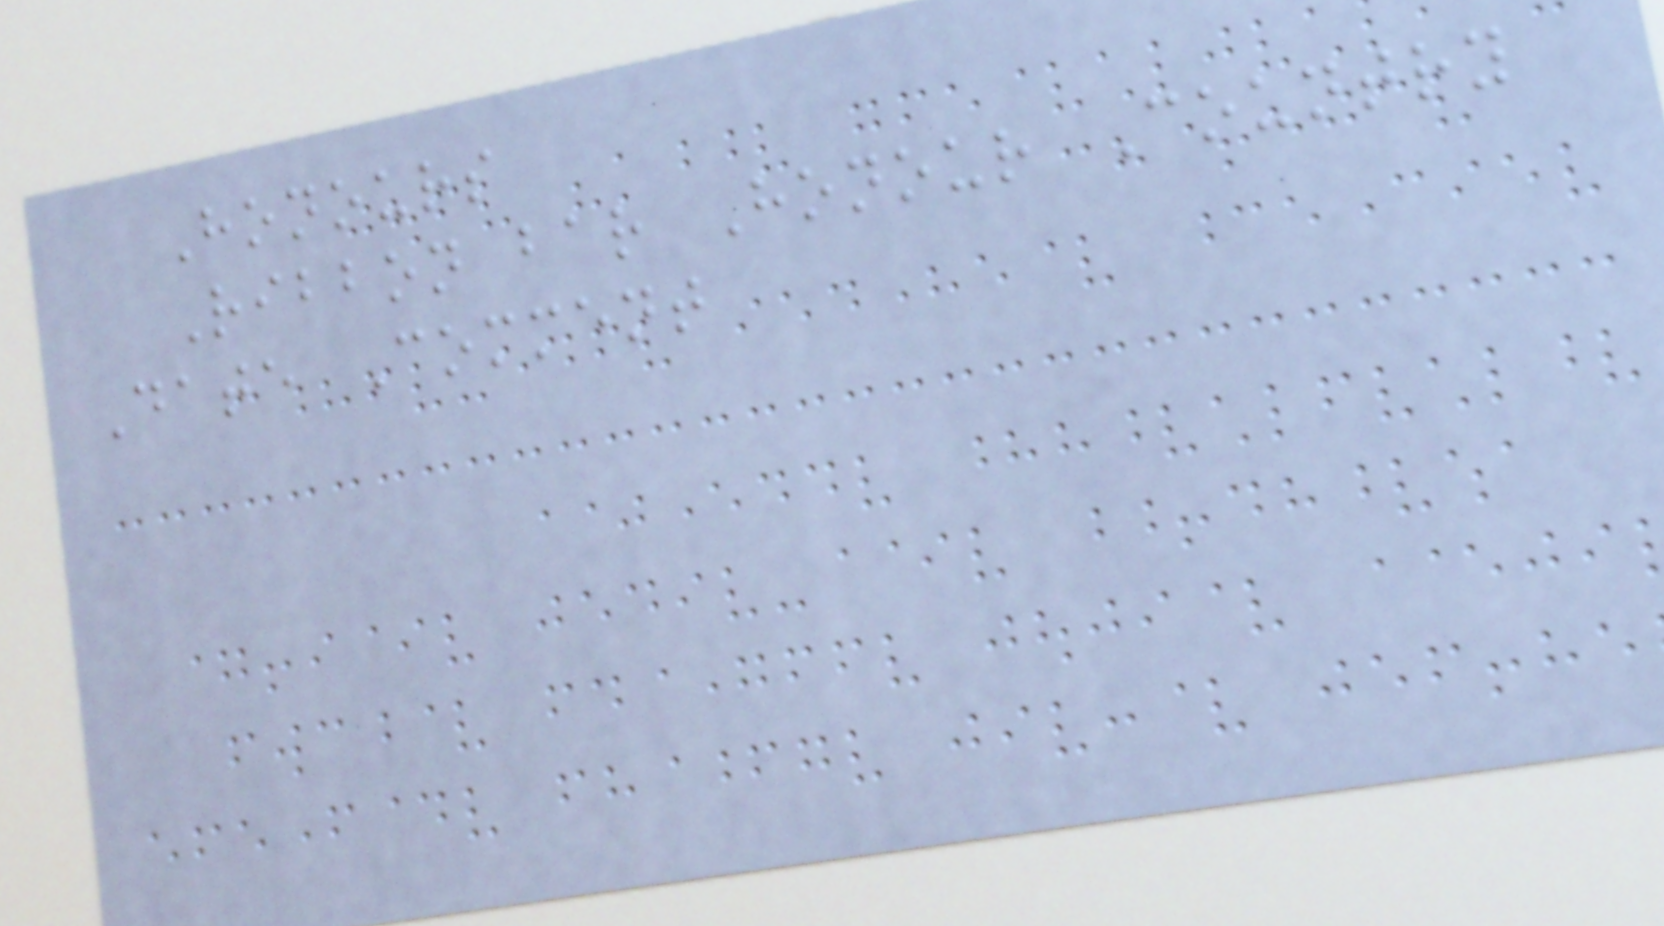Honours
Ribbon bar Honour Country
Date Comment
